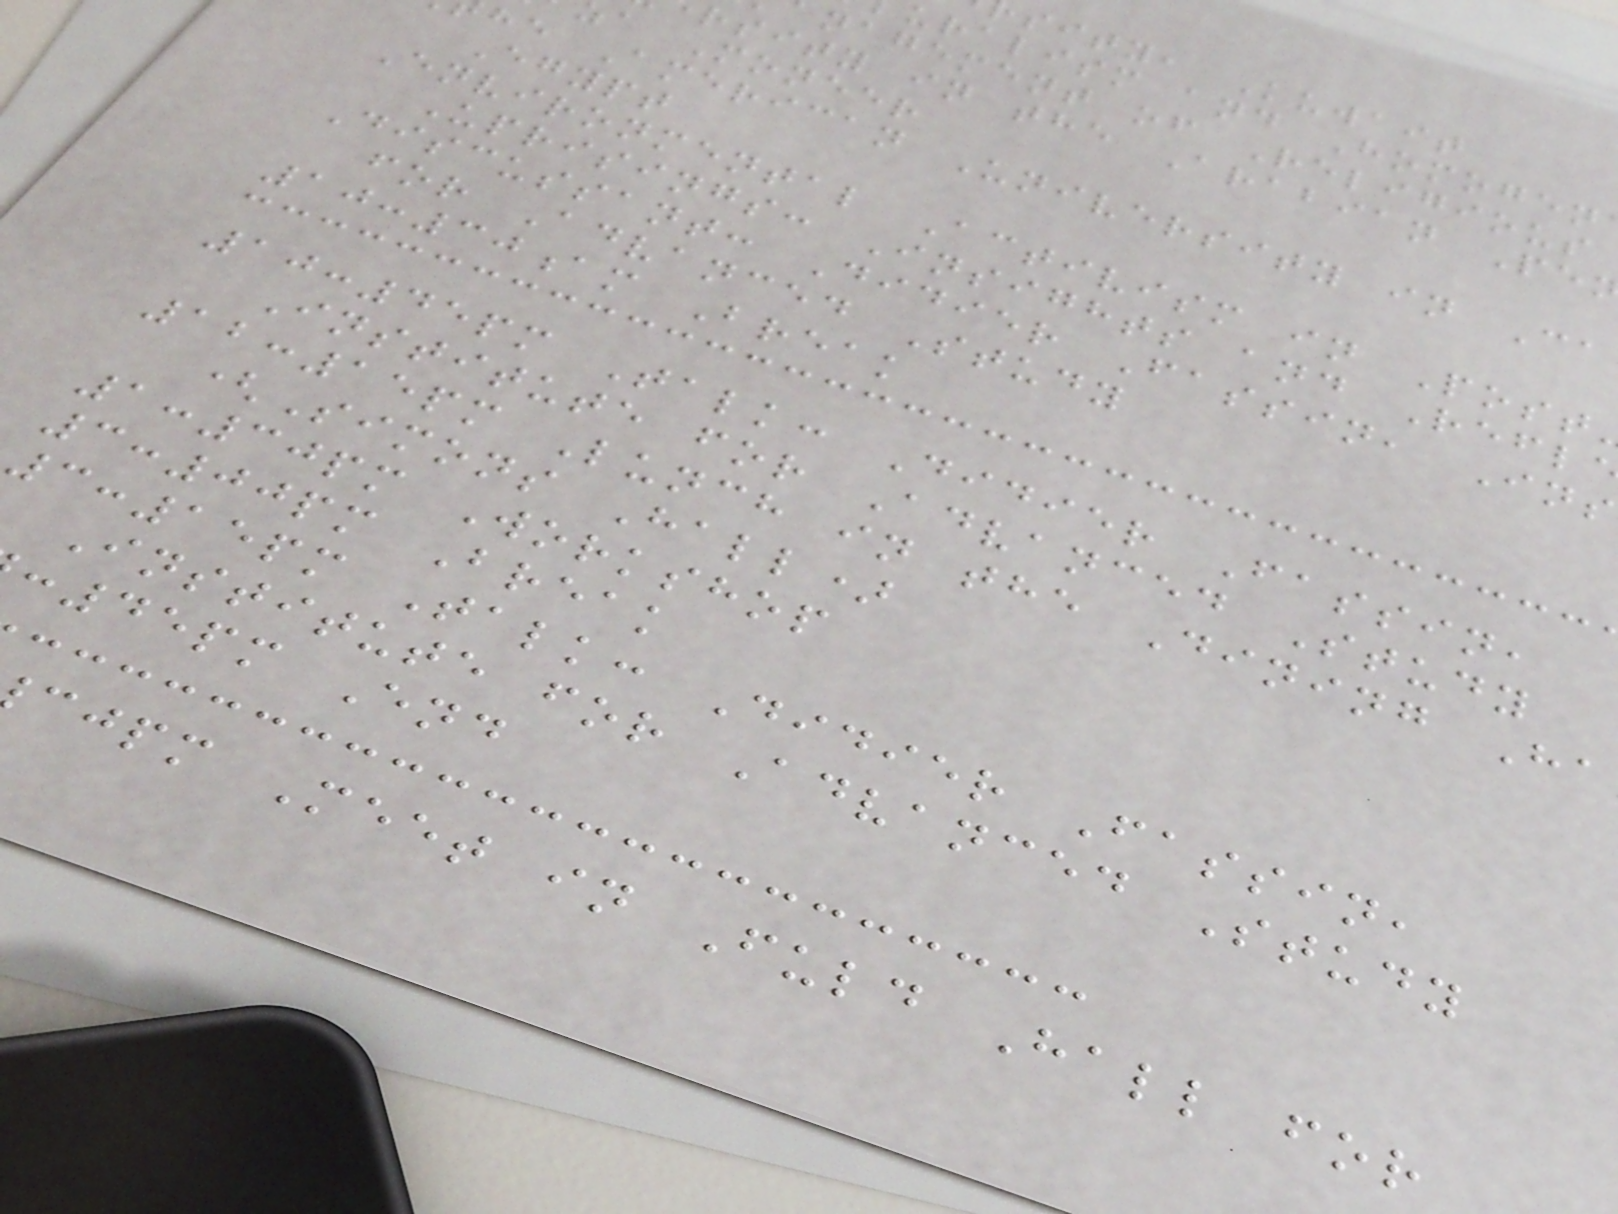sity, Kuwait
uralism and Homogen
nagement of Religious
rsity in the Arabian Pe
a Moneer
he American University in Ca
Egypt
Environmental Activism in Post
Uprisings: Insights and Refl
Discussant: Didier Fassin, Ins
for Advanced Study
10:30am Break
10:45pm Talk: Didier Fassin,
Institute for Advanced Study
12:15pm Lunch in the Dining Ha
(Simons Hall)
1:30pm Workshop
3:00pm Break
3:15pm Talk: Didier Fassin,
Institute for Advanced Study
:45pm End
cjpm Meet in Fuld Hall for
